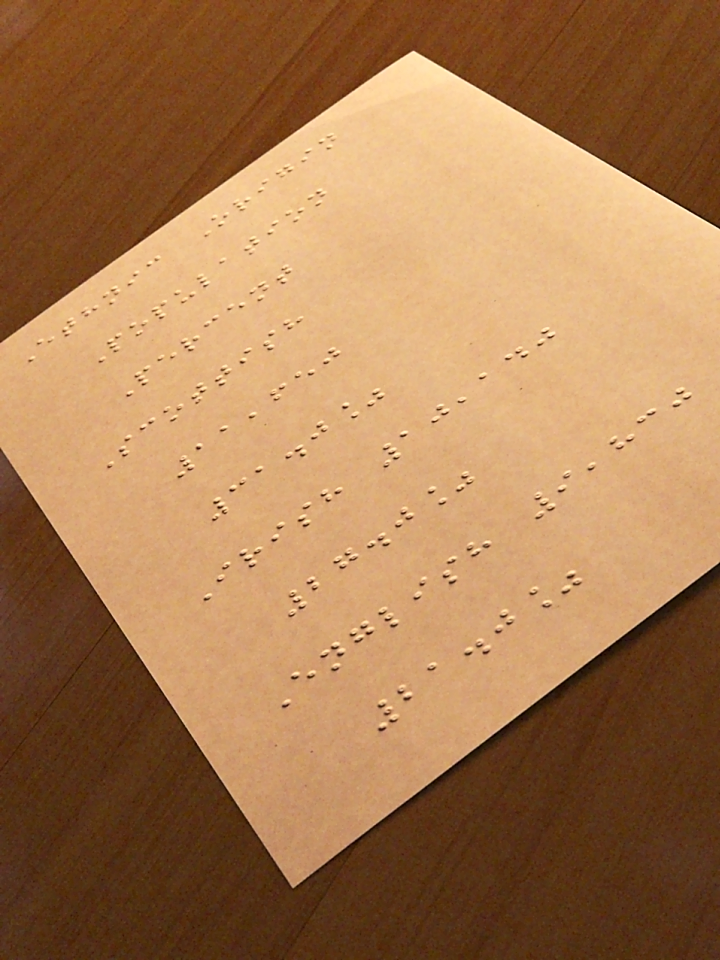Ethnic Origin
Population
Percent
Scottish
11,650
31.0%
Irish 10,140
27.0%
English 9,830
21.0%
